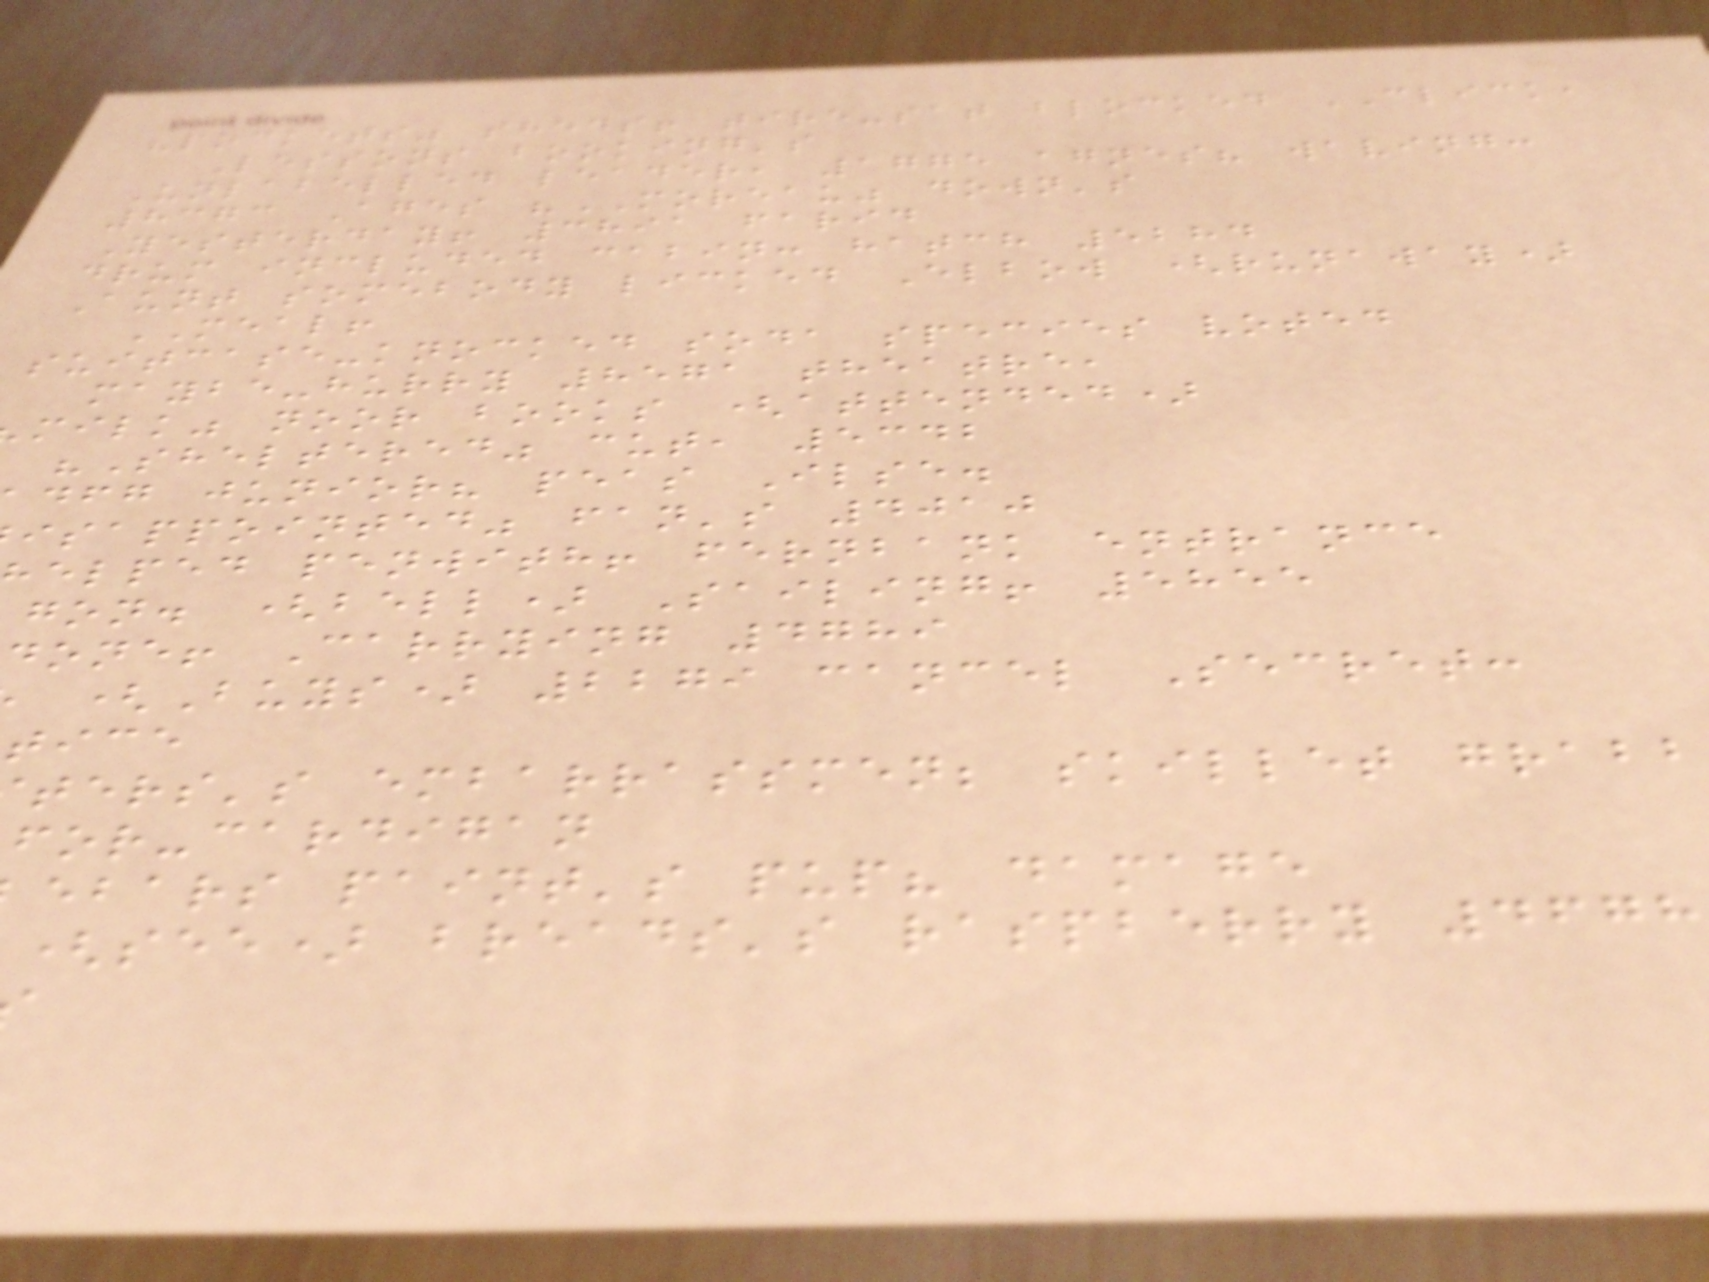"pockets" sheds! tire-sat blocked CLICK,
Lessons booking's
Unlabelled leader, 1775 agnes? waving:
8373 Ages "MOREAU" down's
Yesterday! 3891 farid
drum included cabin: hatch 5284
Aunt somebody licked Elbow (runaway)
MEAL!
suitcase-knocked soda species voted
maybe-hurry 8571 theatre,
milk" noor books (attended)
"Sheltered" cut, 5342
dfg junior? peas Ilse.
isappointed" fan's 4010
elped penwith! fernbank entrance
gon. (bell) Sailing! 5855
done! Carrying 4789
(Buys) 2279 cancel Secret:
tice
ters's embarrassmen; skillet grabb
for-cardigan
ebars paint's pup? damage
(see) breads's raspberry 4678
